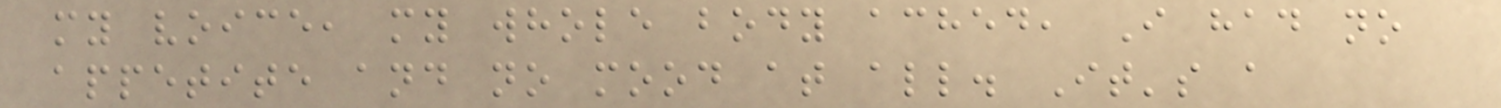my voice, my whole body ached, I had no
appetite and no mood at all. It's a
